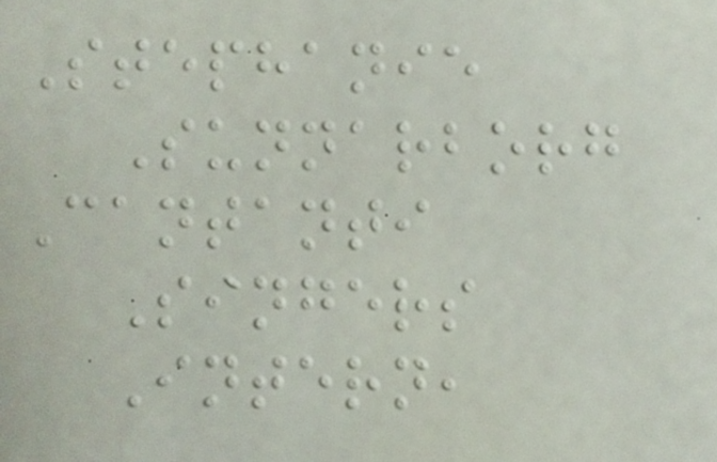Stephanie
Sunnarborg
Cantanti
Singers
Intern,
